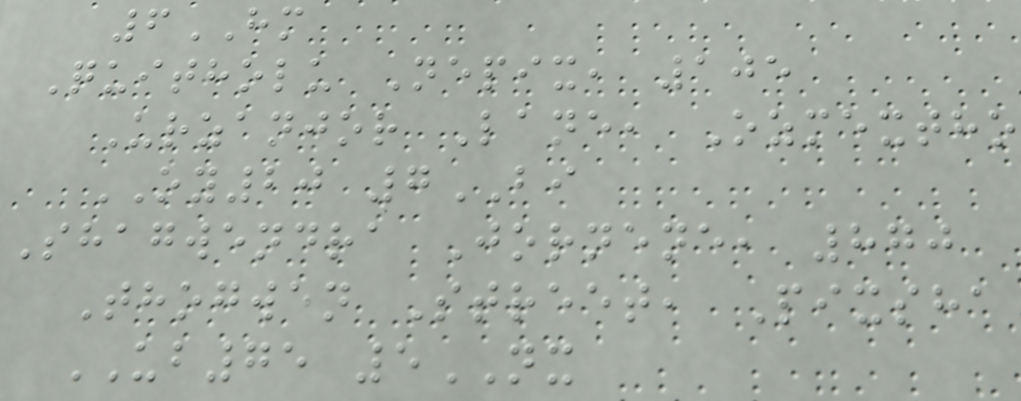6HM
Quitholu Nepix, 105
Urzanjor Lane, Ozmextho
OY20 7BI
Shagwendra Jornene, 870
Thogwen Street, Pixsha
UB75 5NX
